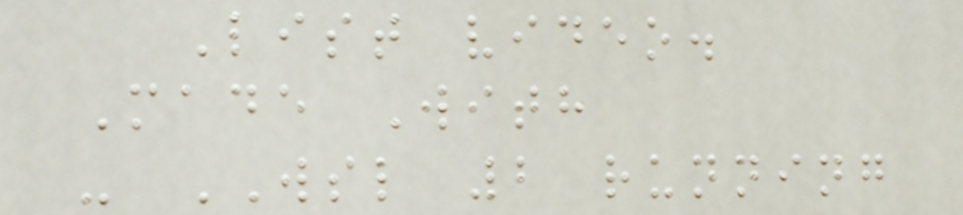List video.
Made With
- WSL 2 running
